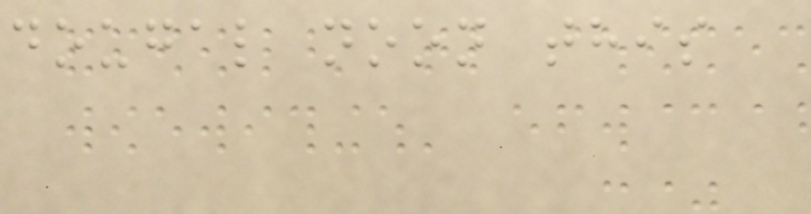dougal noon this
